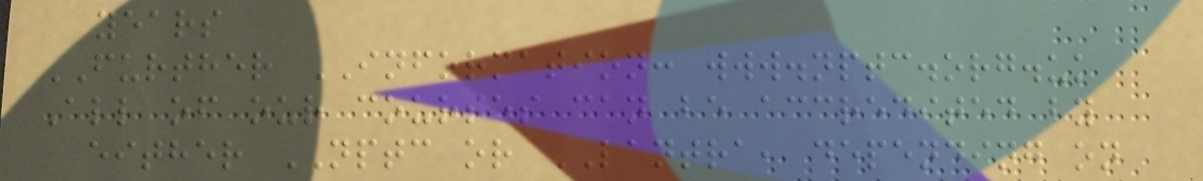years
FURTHER INFORMATION: www.nptc.org.uk
All of our courses can be accredited by
either NPTC or LANTRA, depending on
